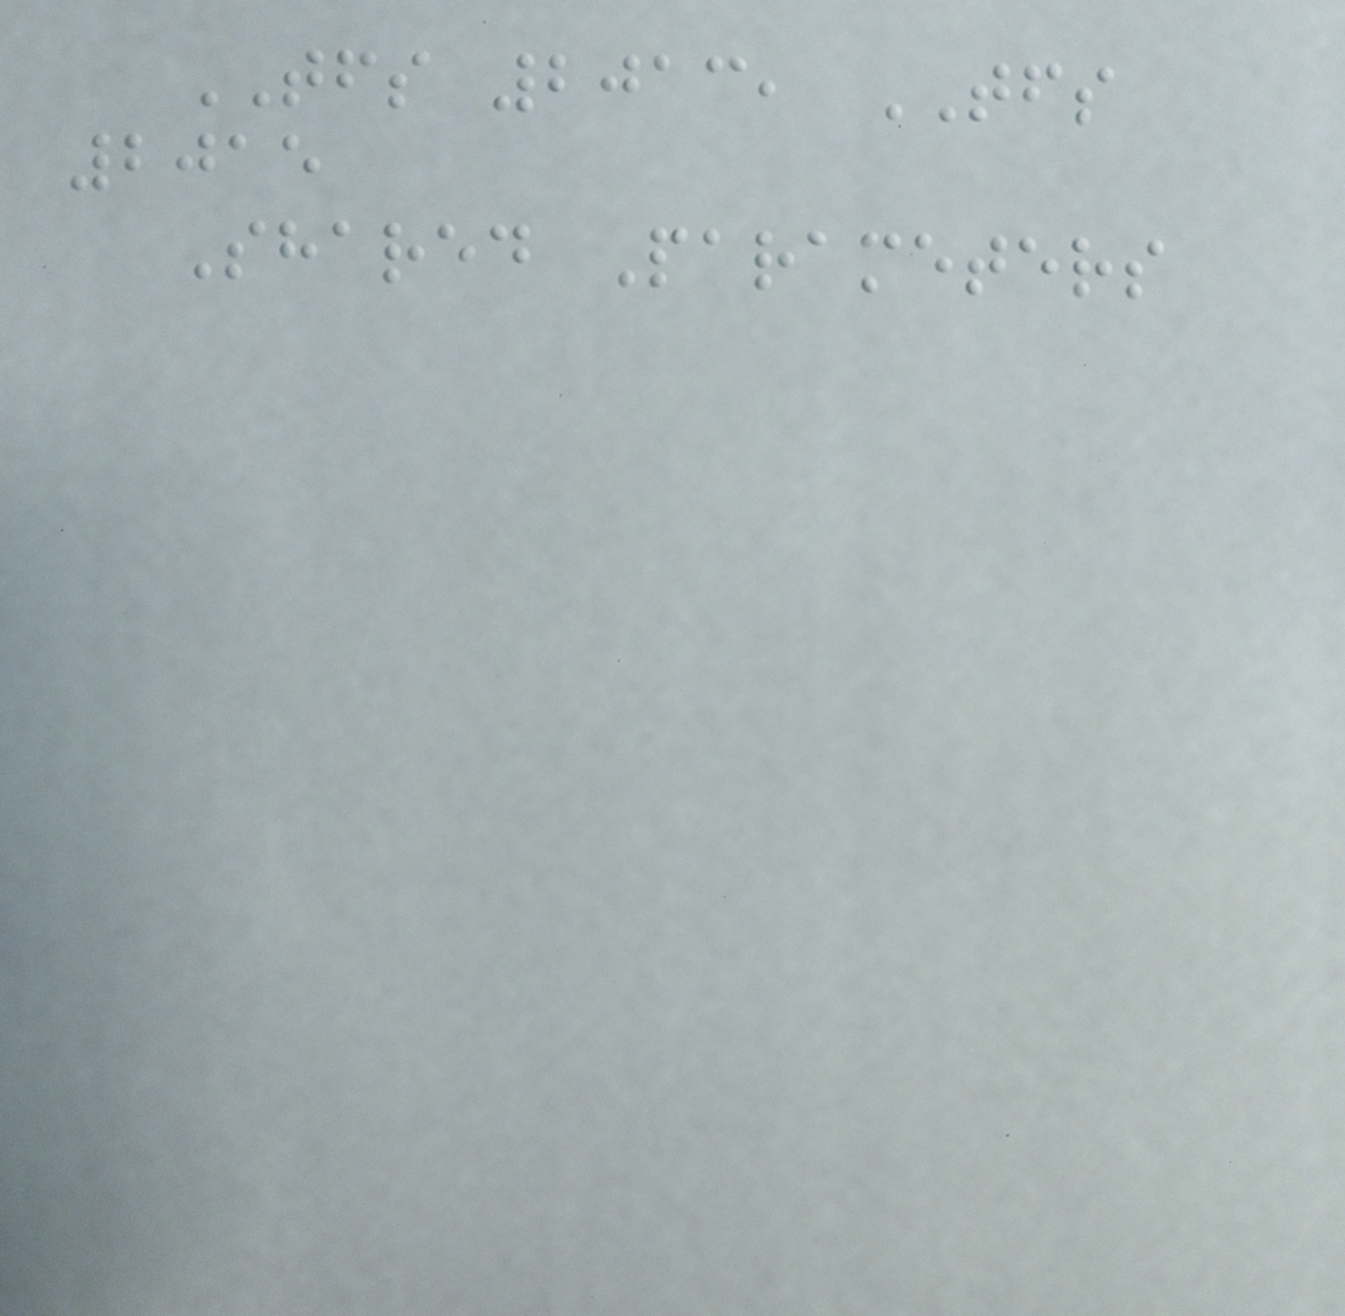TFS 2013, TFS
2015
Shared Parameters
